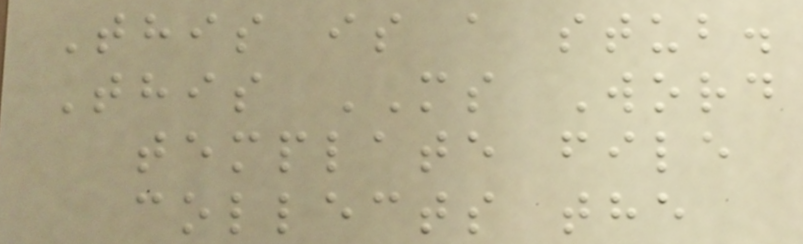This is a stub.
This MS Word
template file
collects the
